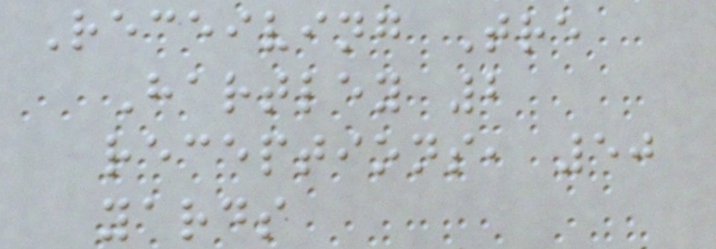Receiving Tre
Hartley 2
receptions, 50
yards
